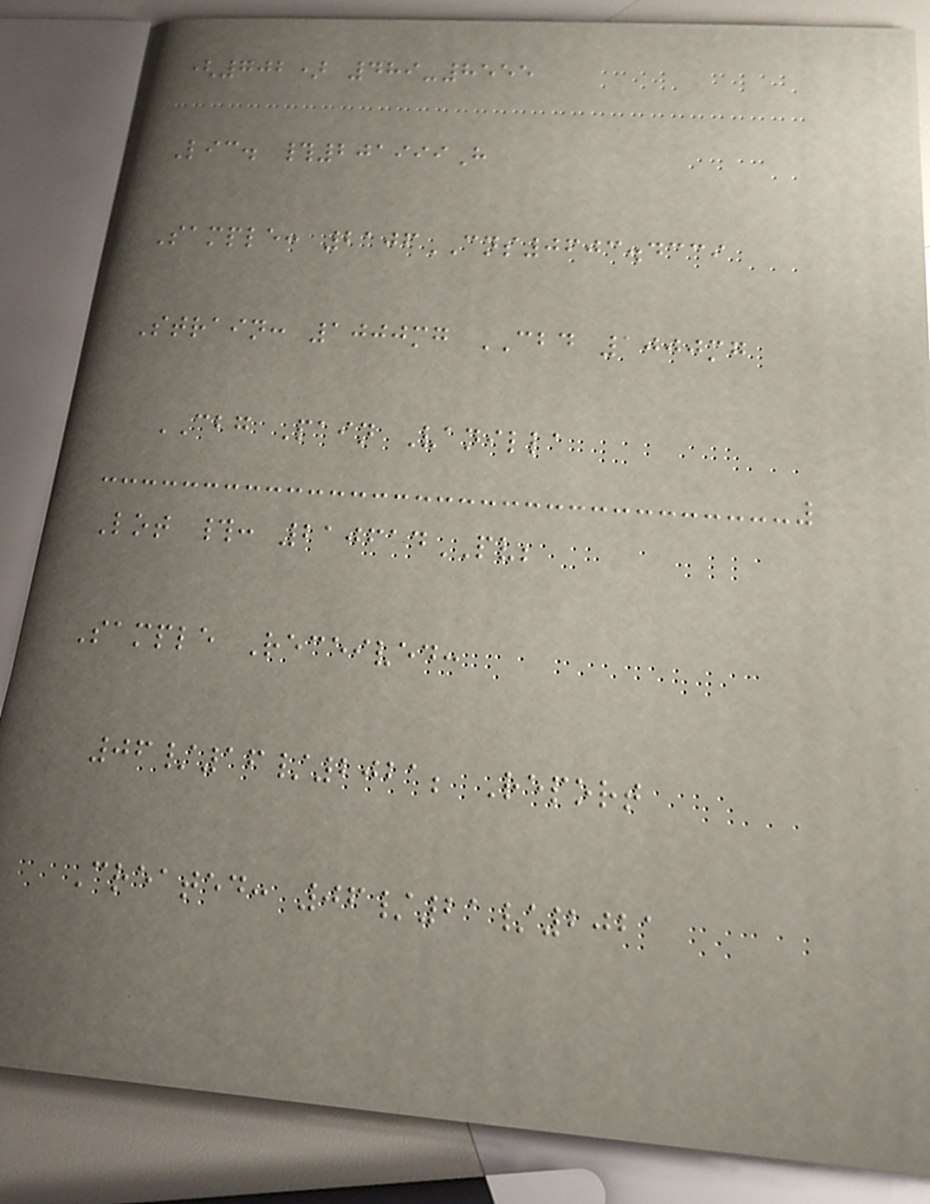(702) 489-8555
Lic. #201999H
Sample: 2106CNS0603.4339
Strain: 1000mg CBD 1000mg
CBG Pain Vanilla
Lot #: 210614PV;
Sample Received:
06/16/2021; Report
Created: 06/21/2021
